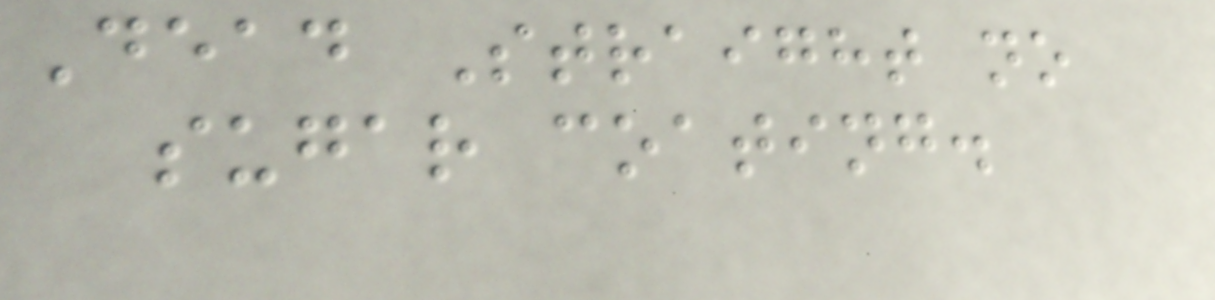Dead Straight no
sugar coating.
